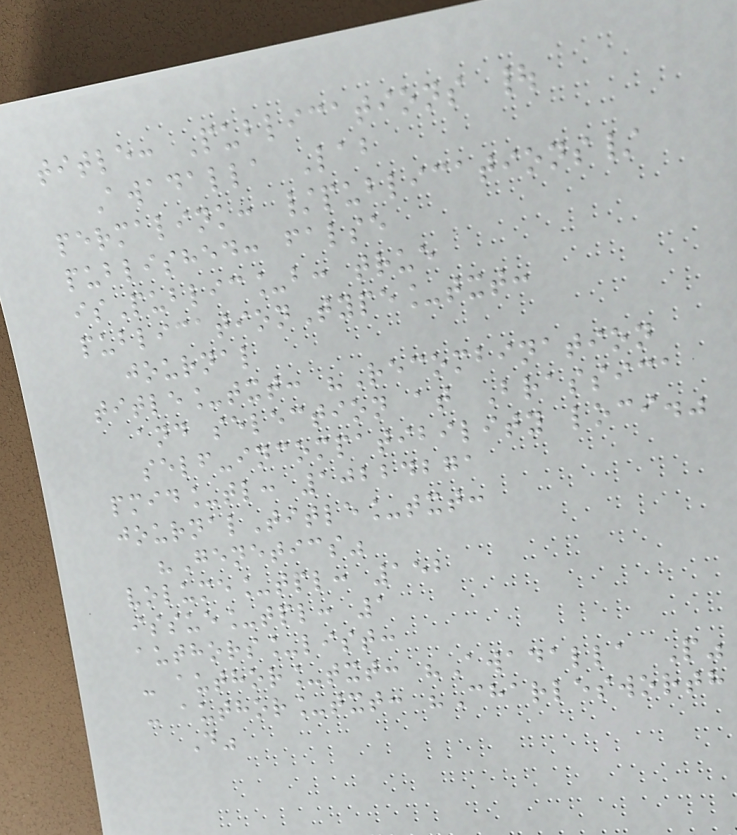title: Publications |
Awadalla Lab
permalink: /publications/
published: false
isPublic_b: true
publicationType_txt:
journal
title_txt: "Recombination
and selection at Brassica
self-incompatibility loci."
pmid_tl: 10224271
journalTitle_txt:
"Genetics"
volume_tpl: 152
issue_tpl: 1
authors_list:
- author_txt: "Awadalla P"
- author_txt: "Charlesworth
D"
